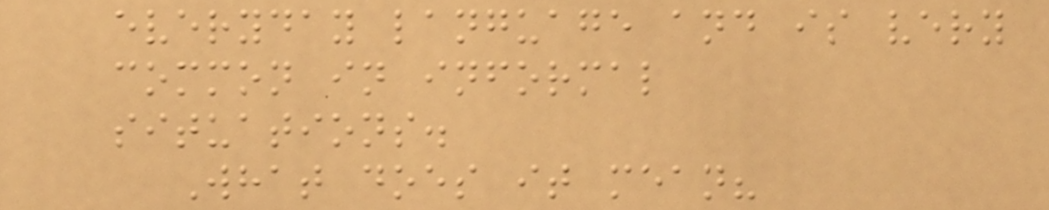everyday language and is very
common in informal
situations.
What does it mean?
